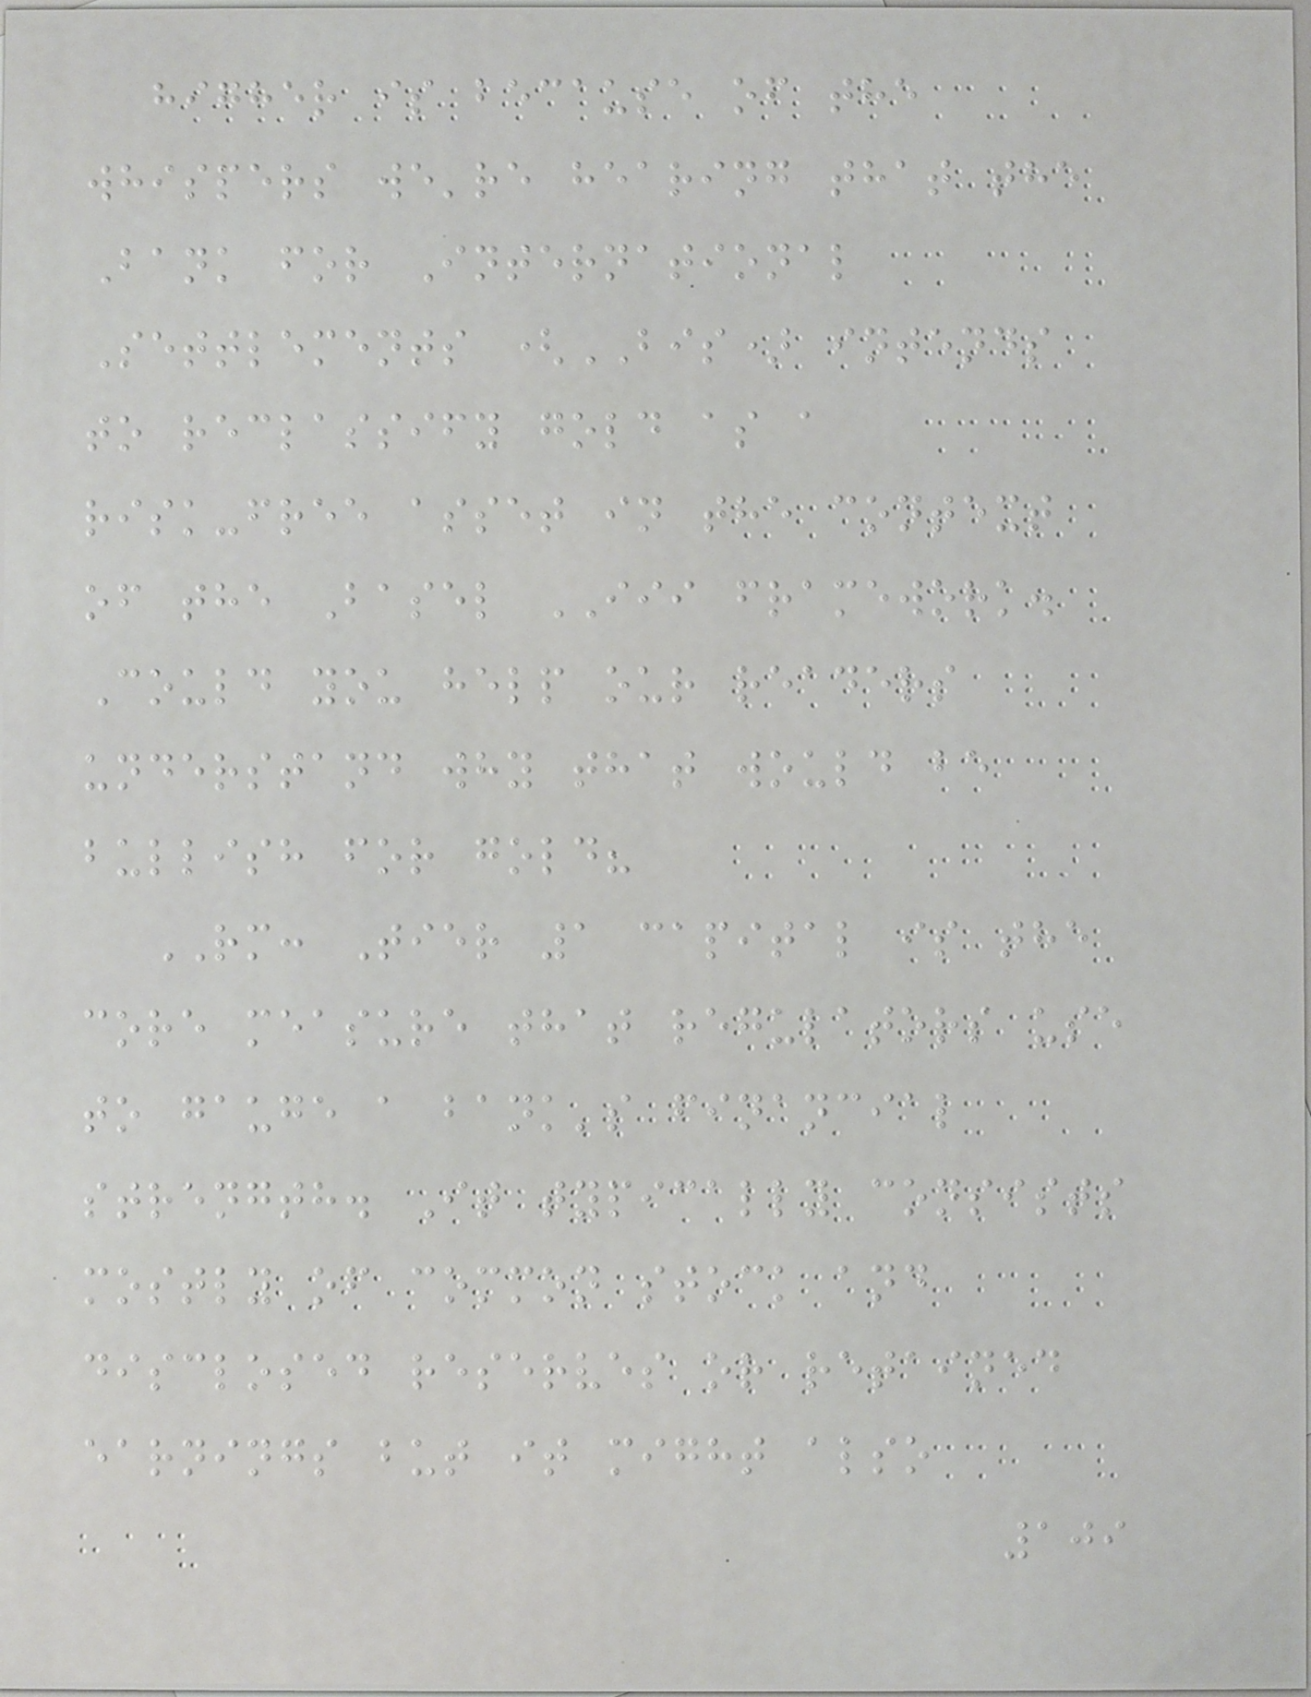higher is because of the
whispers we're hearing that the
Bank for International
Settlements (BIS) intends
to reclassify gold as a
risk-free asset in the context
of the Basel III framework.
Could you help our readers
understand why that would be
bullish for gold?
RM: Tier 1 capital is the
core measure that regulators use
to gauge a bank's financial
strength. It typically consists
mostly of common stock and
disclosed reserves or retained
earnings but it might also
109
